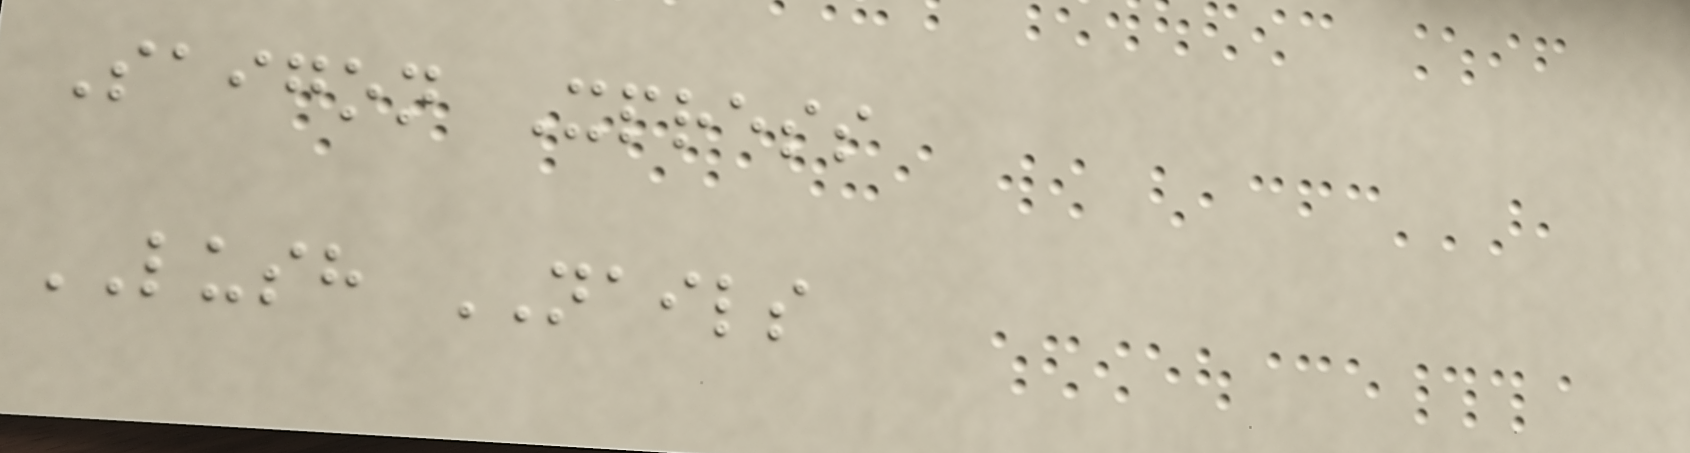Saigon Xpress
LUSH NAILS
